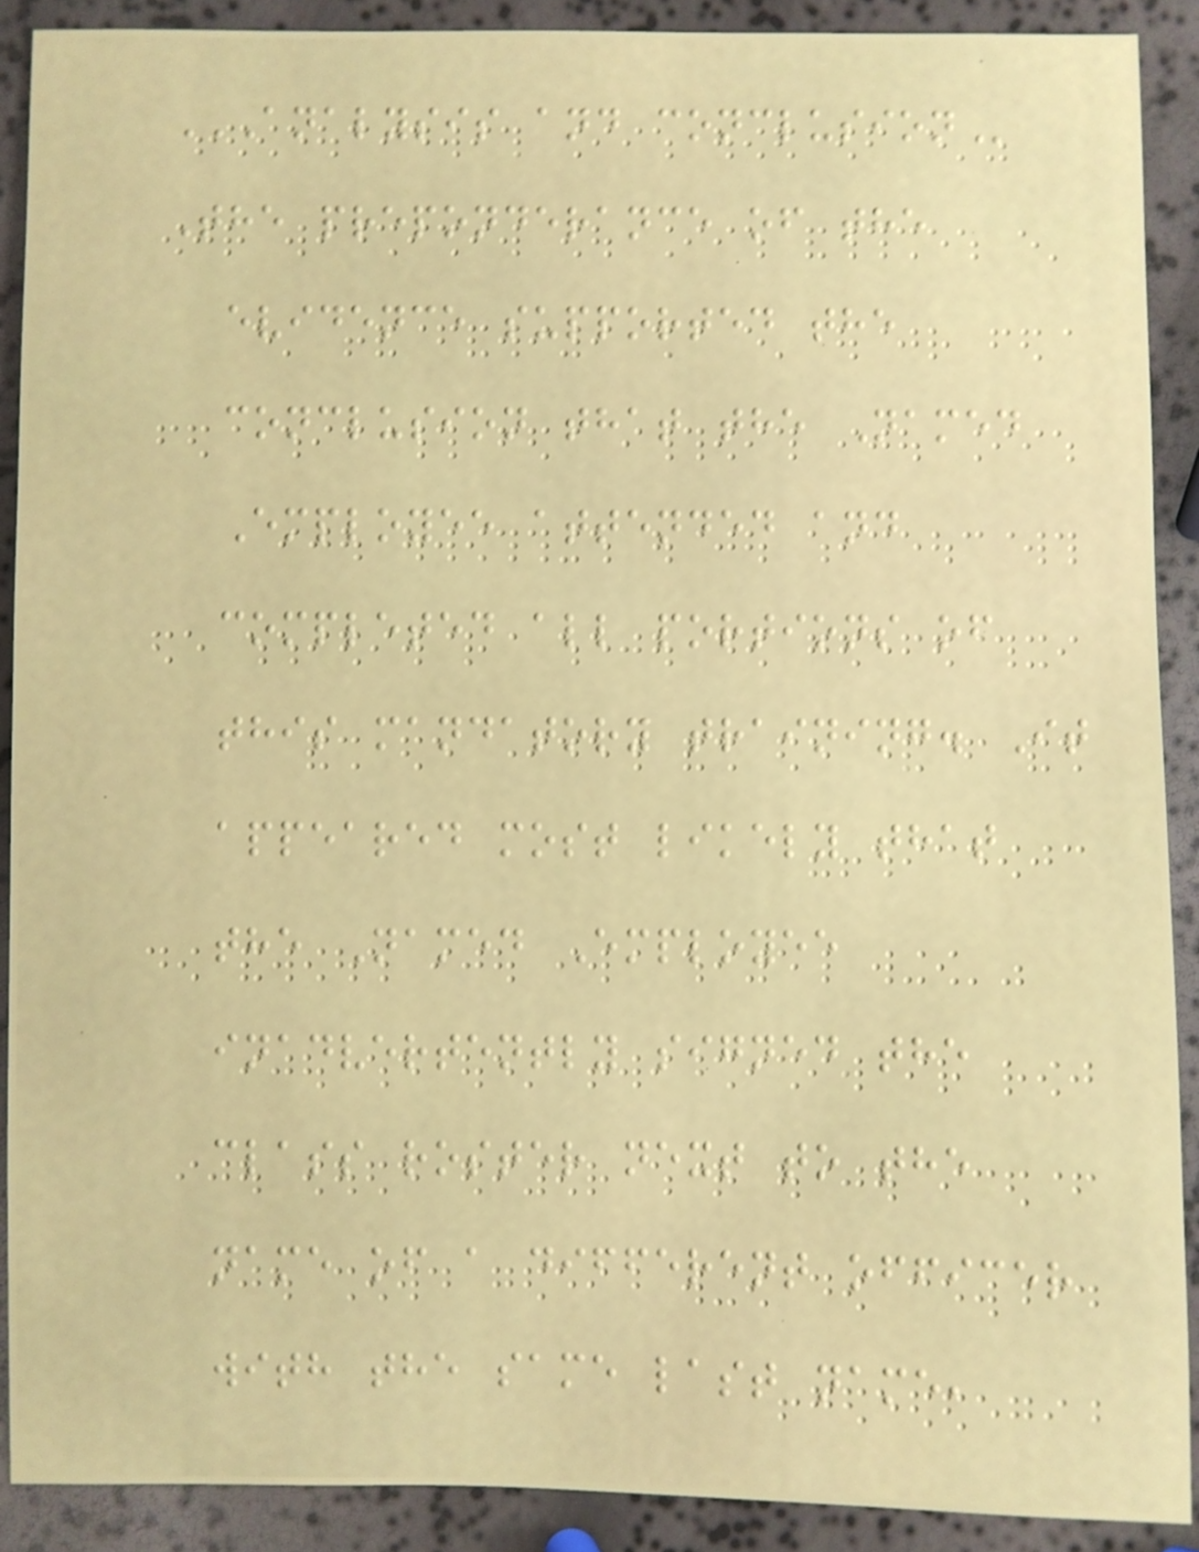ANALYSIS AND CONCLUSION
The preponderance of the
evidence supported the
conclusion that the Named
Employee attended and
completed all portions of
this mandatory training. It
appeared most likely that
the Named Employee
inadvertently signed the
class roster next to the
name of a different officer
with the same last name,
